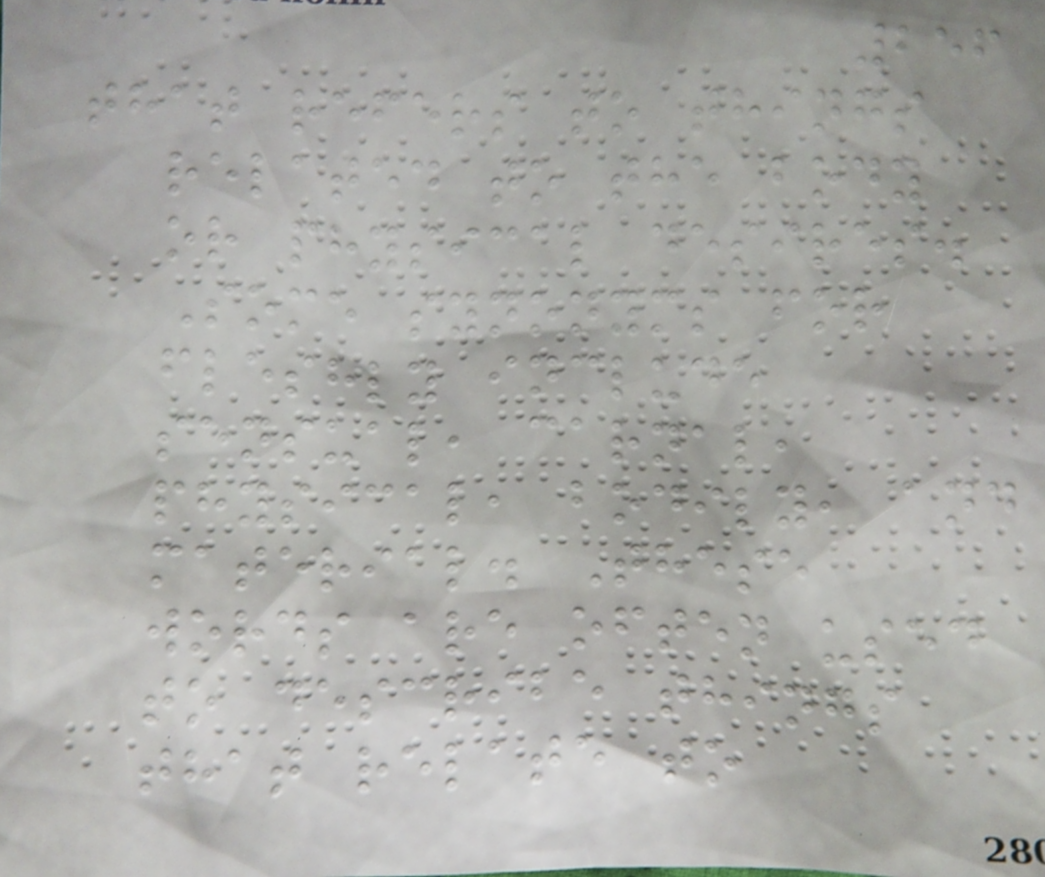256
that refers to things
related to the body
or physical desires.
Some synonyms for
fleshly include
sensual, carnal,
physical, bodily, and
material. These
words are often used
to describe things
that relate to
